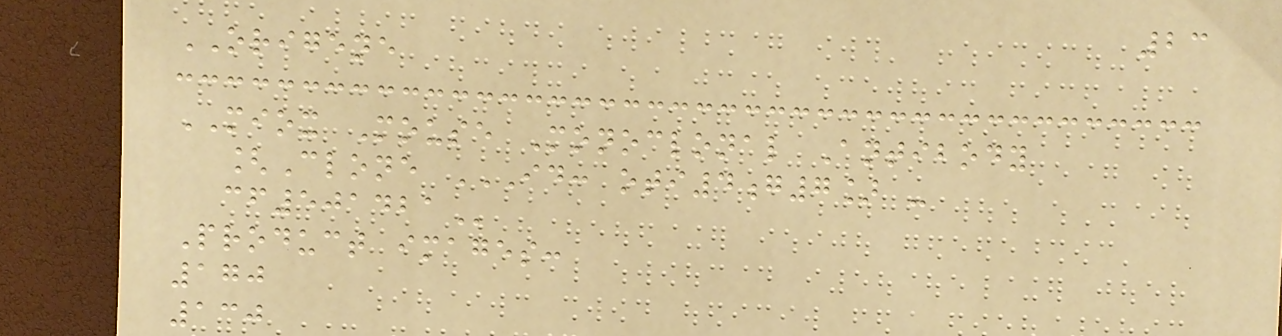23
ORIGENE
MIOX Mouse Monoclonal Antibody
[Clone ID: OTI4G7] -
CF501421
Product images:
170
130
